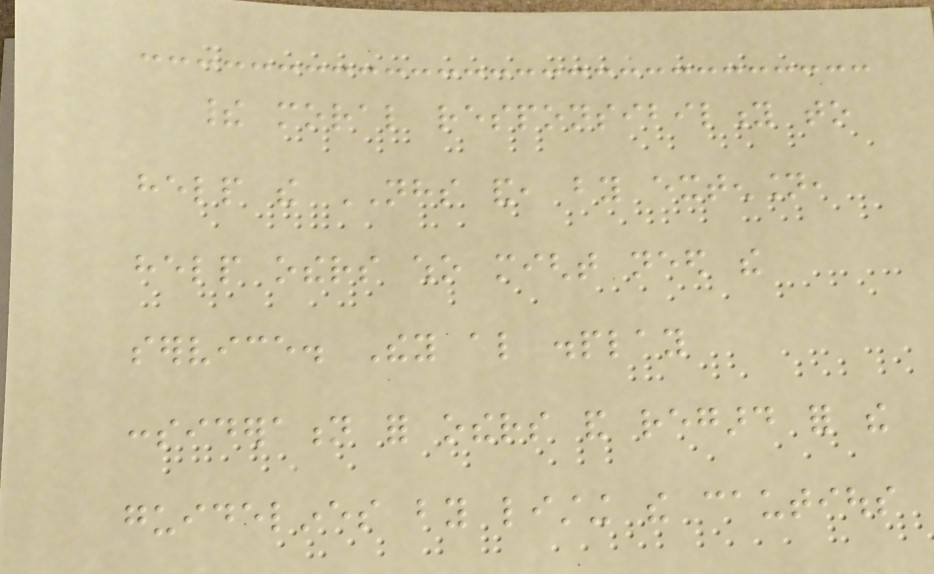their moral responsibility to
help the NHS and, by extension,
help others who might need the
service. They also display
consideration for others and regard for the
guidelines by listing the cautious
